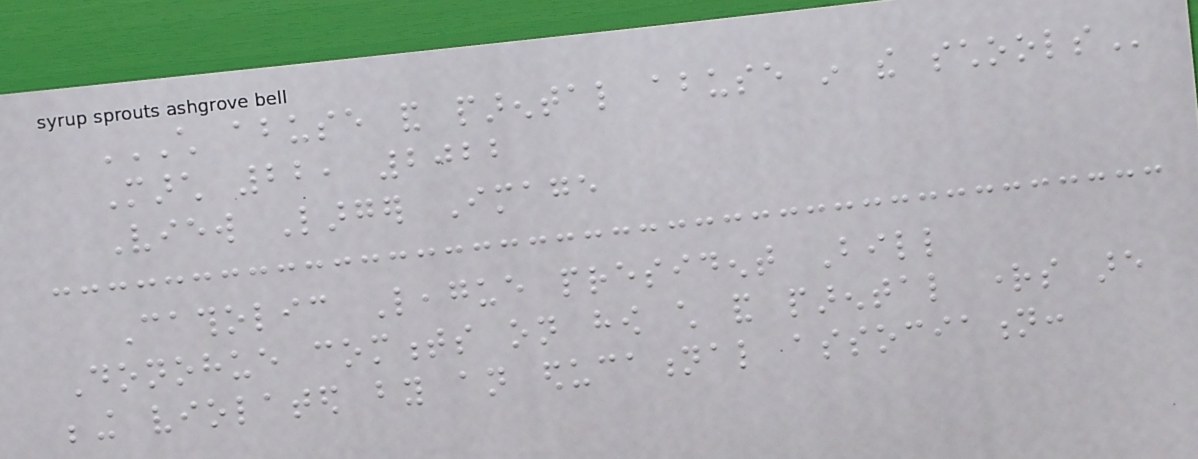CHILD ABUSE AND PARENTAL ABUSE IN THE SCHOOLS
March 22, 2022
View Larger Image
Catholic League president Bill
Donohue comments on how child and parental rights are
being violated by an educational association:
